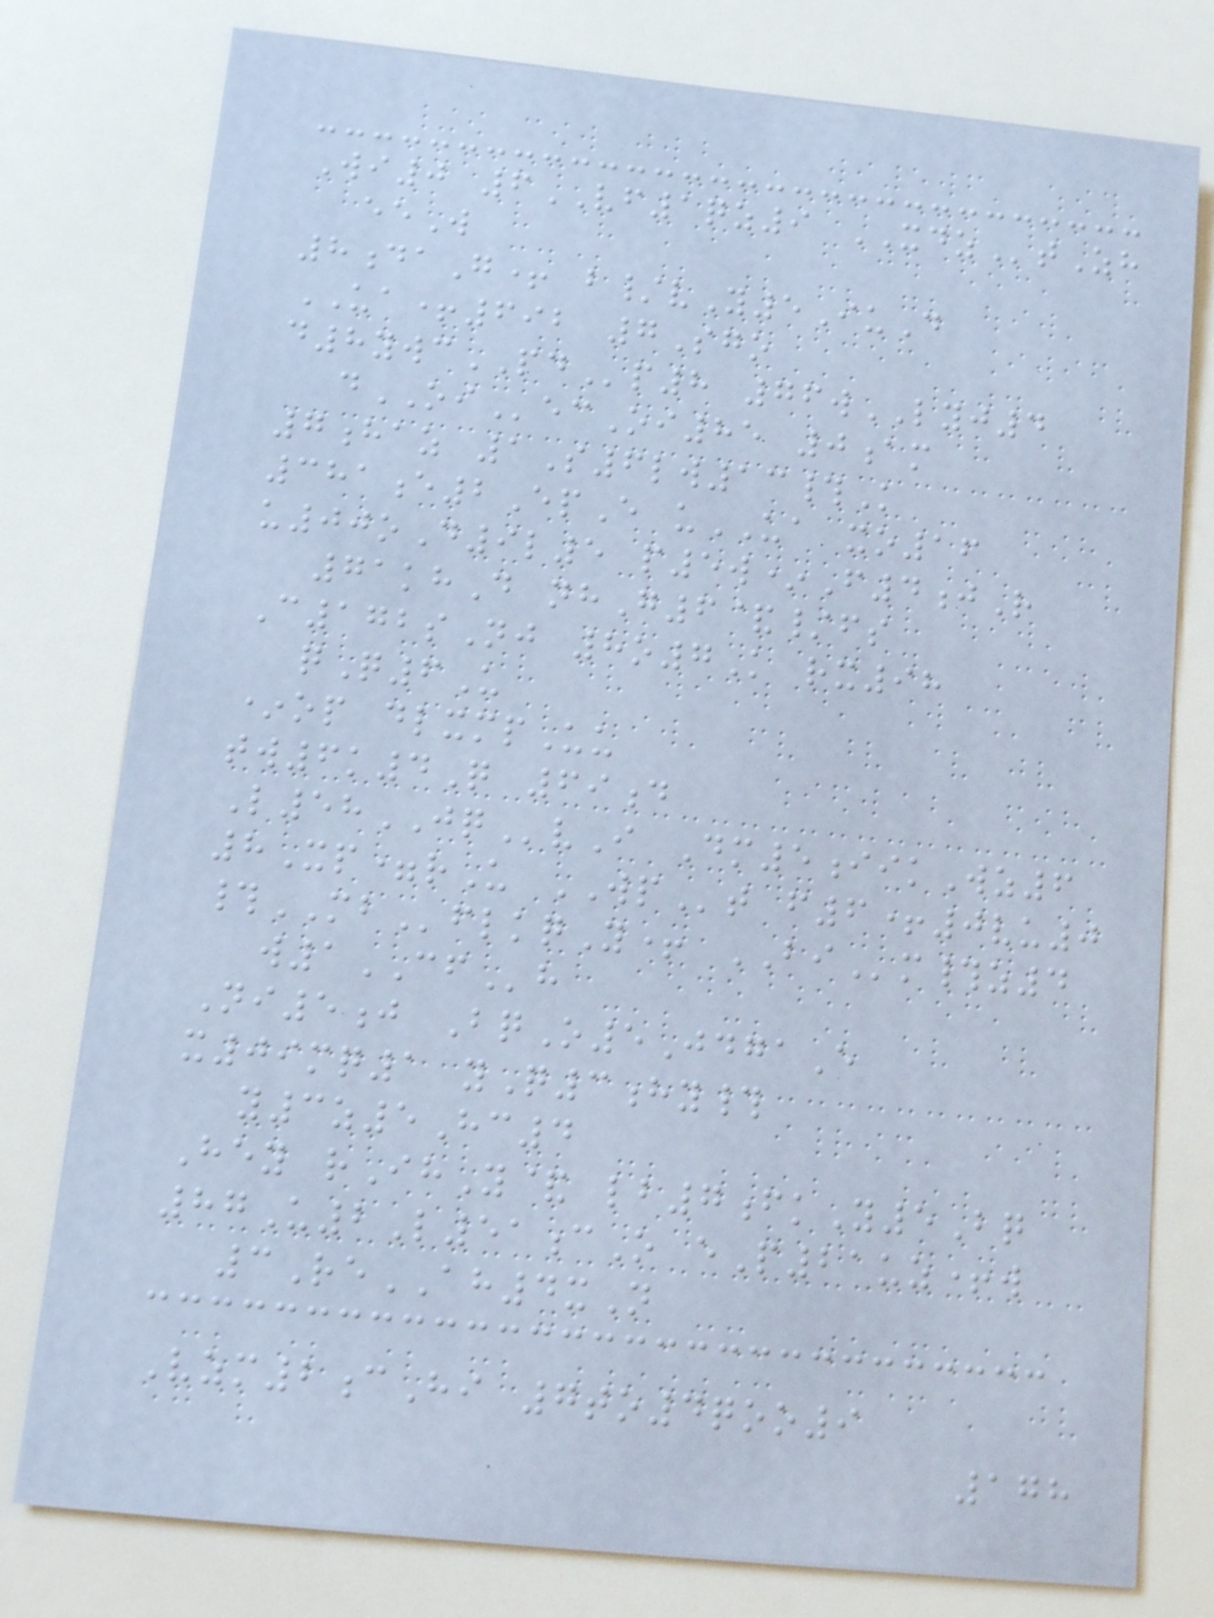Wi0 6VF1qz9 XDZtZh
eeW
8daG+ b/vY5IuD
UA+692 7Sgo
d8ywcPDp8 76wLYJ4
dOIecOi85 0am
7haz 1S6lw13#K
381e2EpE uUA xo16
u00oD9l5 p5w*F4jR
71khD nhG6&/fs
C172sNj 8o7K rx98
qQ6U
*op dlxmpUu
tw6k4Q 69d
L58JQvI Dm5iikWz6
8Xp=rU WPt f6+0vu0
#MBflkqY+ BIm#z4
w1CFh
Ni5j BqO5JdgaE
x09mq1 yQ3hy#
y3z5Hc4
Hey rIhY& lb7fkY5Bq
87U2L51cO eP21uz+w
3ReAH4xN
Vzm2cHi 7to4qoo9
178
